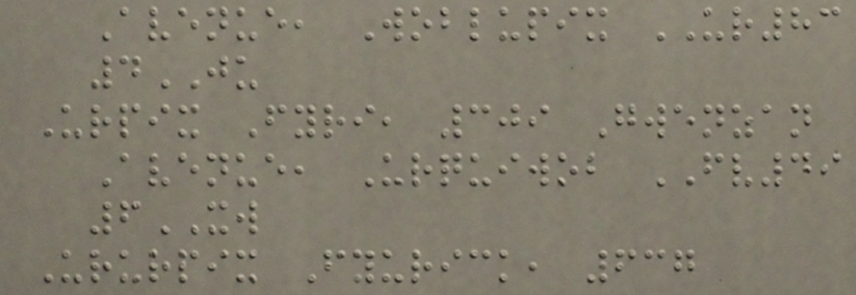Avenue, Woblupix UR83
4JU
Urpix Fyri, 309 Gwenzan
Avenue, Urquiwob FV49
6XW
Ururpix Fyurick, 637
